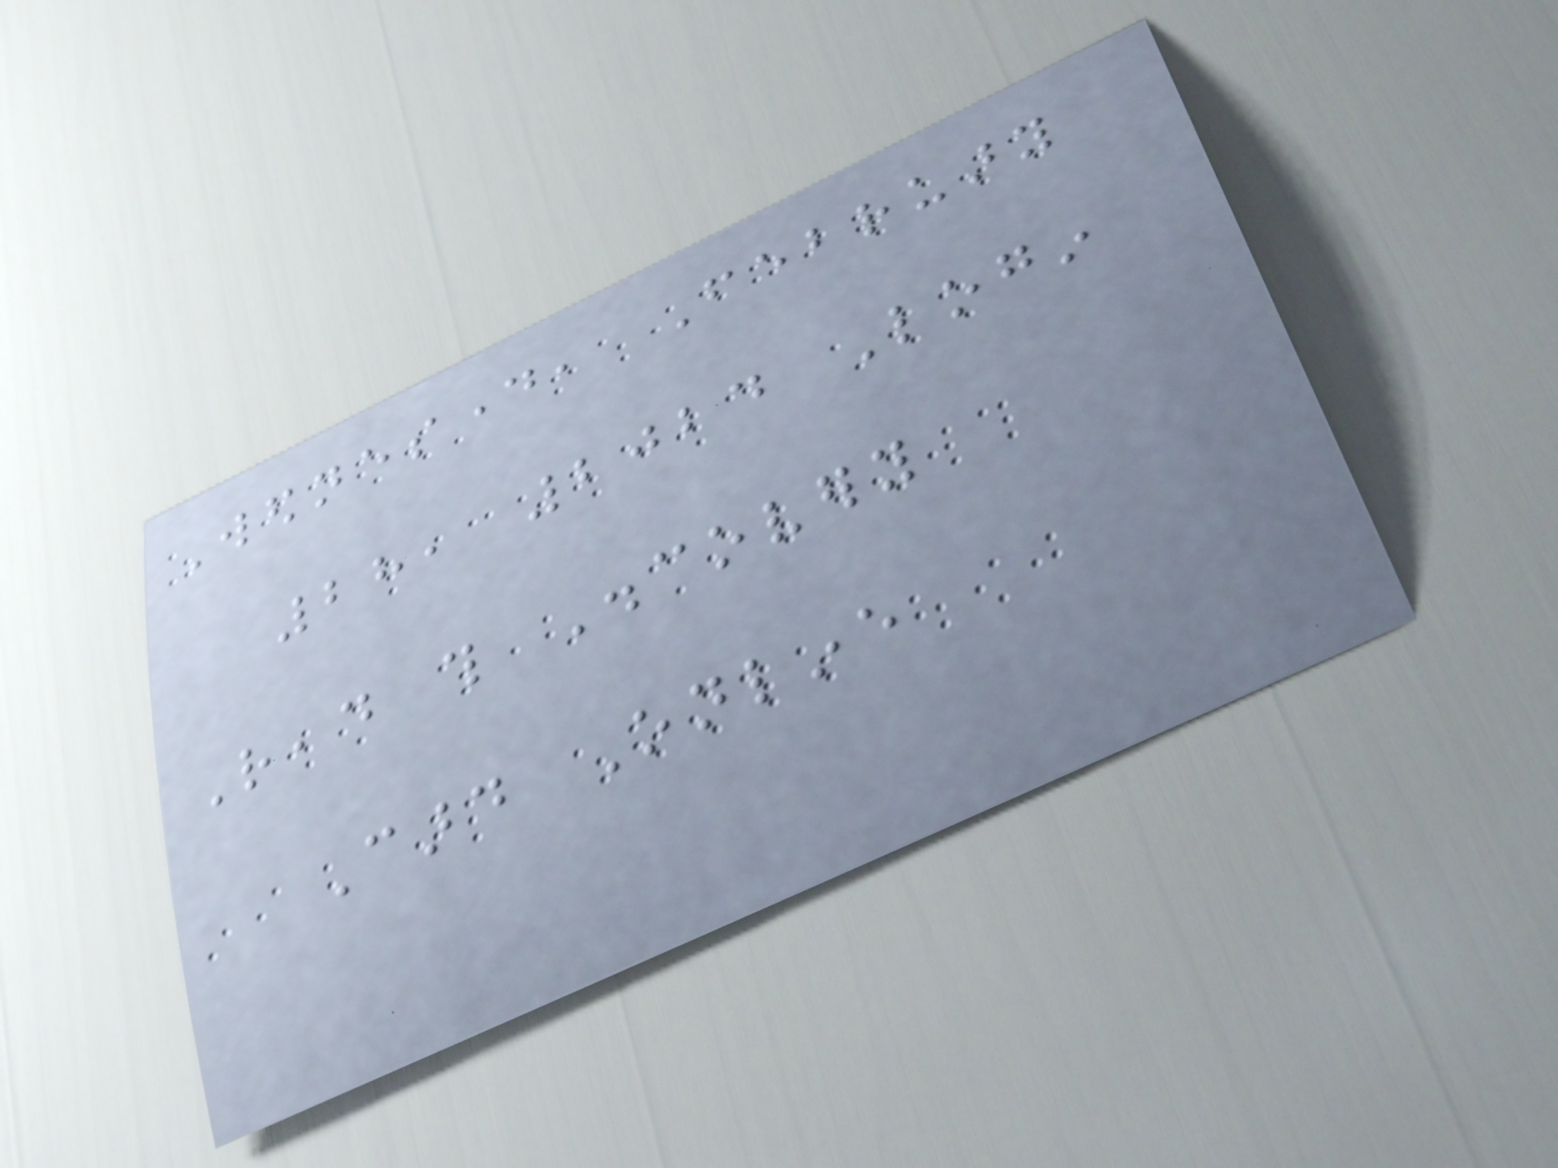Wednesday, February
28, 2024 Login
Read this Discovery
Card Online
